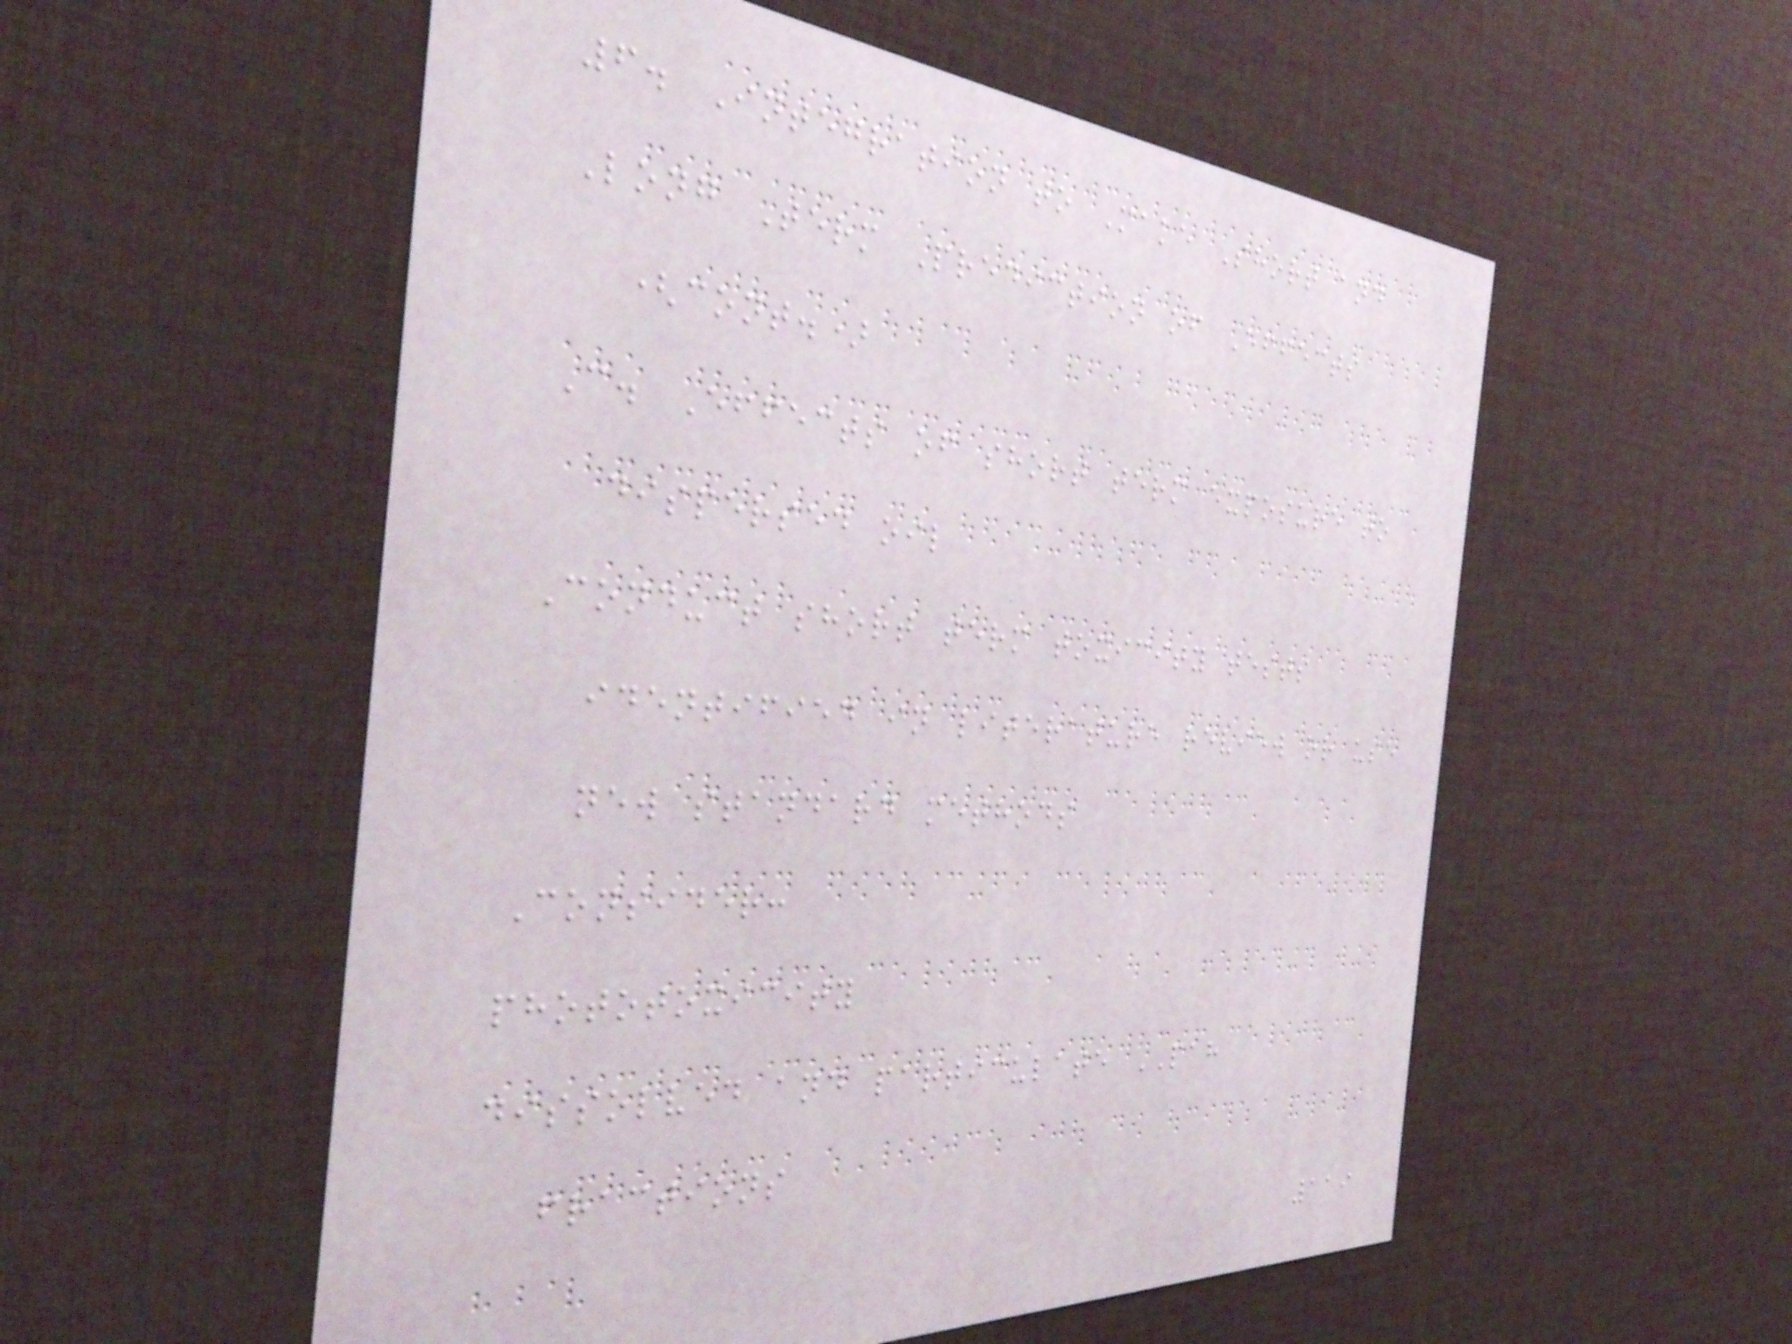6. Integration to Make Short and
Long Term Prediction of Effects
(cont.)
C. Effects of short term exposure to
dispersed oil
Conduct short term toxicity tests
identified in literature review or use
new standard methods
Consider:
phototoxicity
dissolved and particulate PAH
fractions
119
